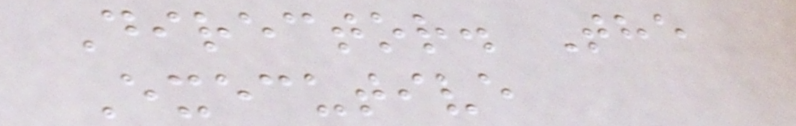Director. The
Executive
